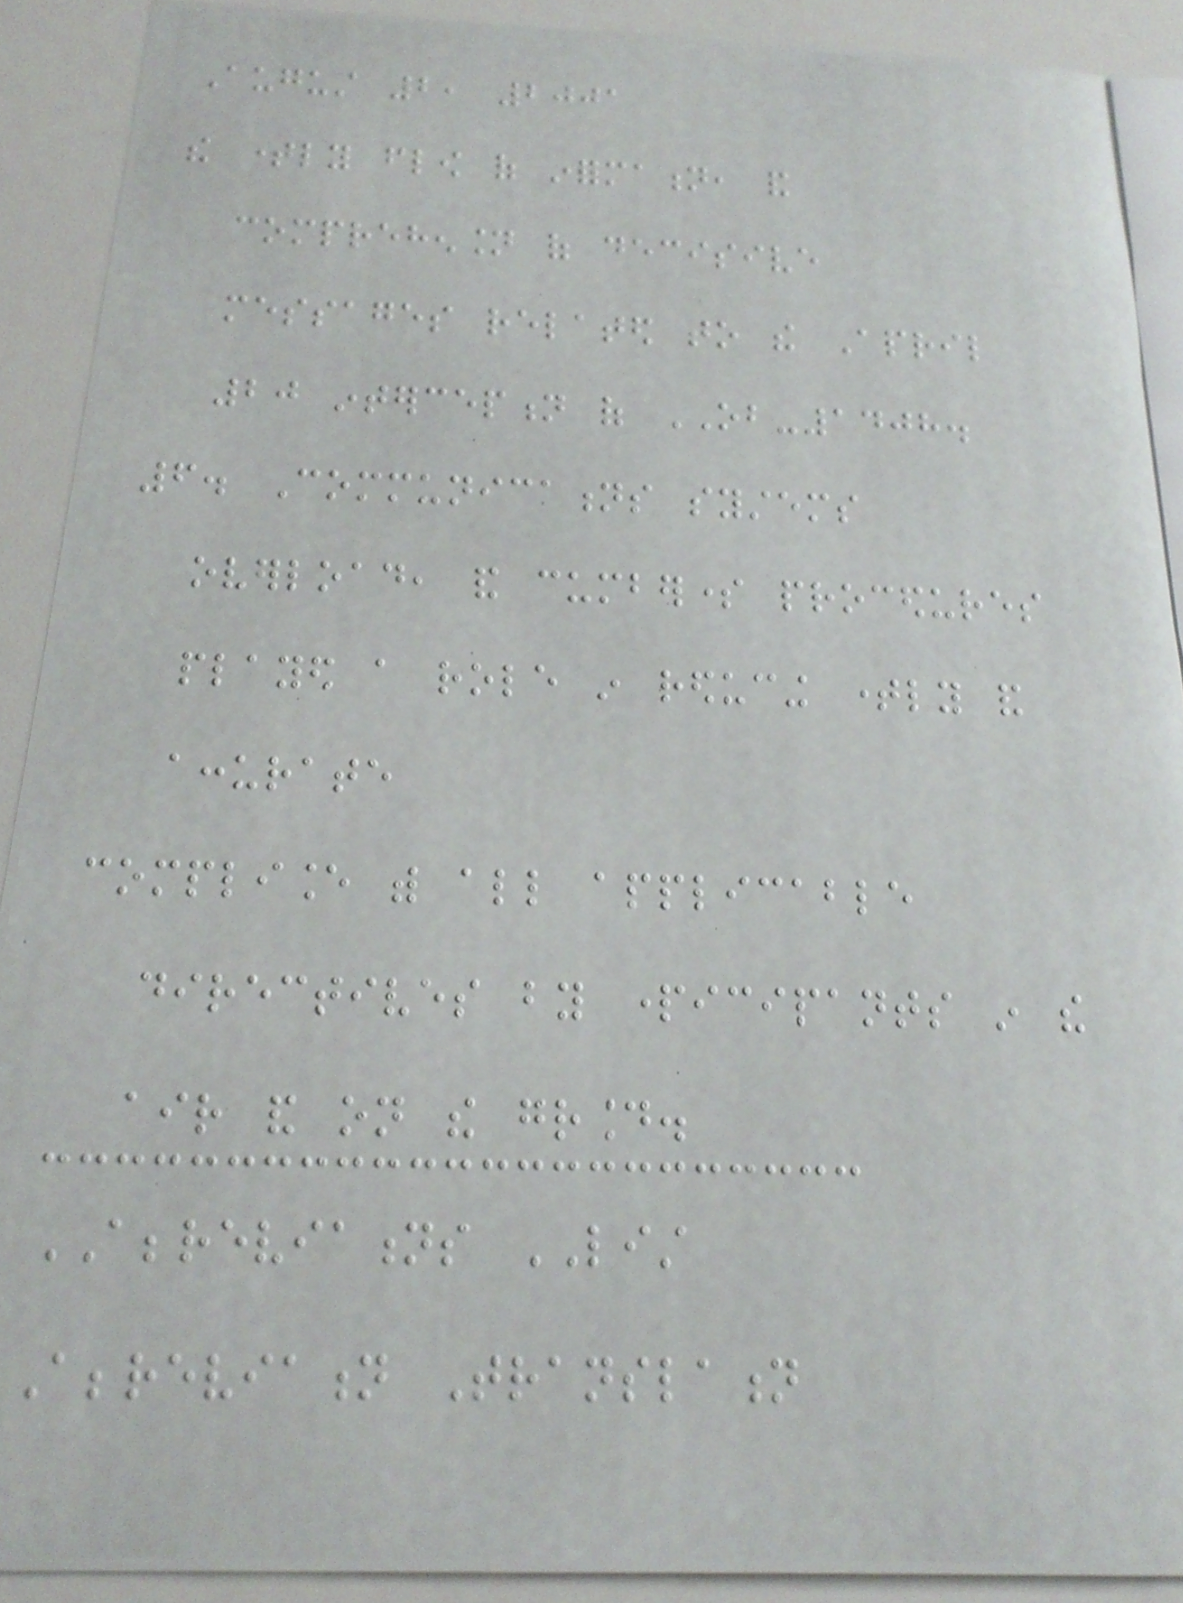August 2, 2001
the timely flow of information, and
comprehension of decisive
messages related to the April
20 interception of OB-1408.
6. Communications systems
overload, and cumbersome procedures
played a role in reducing timely and
accurate
compliance with all applicable
directives by participants in the
air and on the ground.
ABBREVIATIONS LIST
Abbreviation Translation
